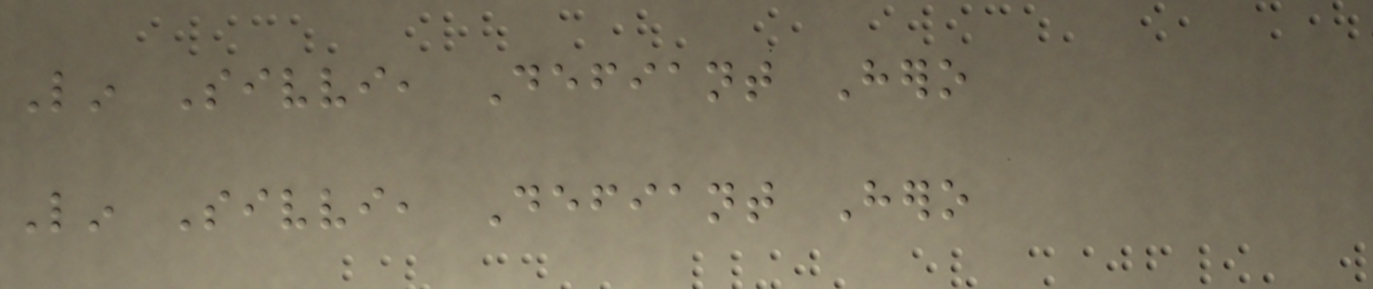Lin Sivvi, Defiant Hero
Lin Sivvi, Defiant Hero
